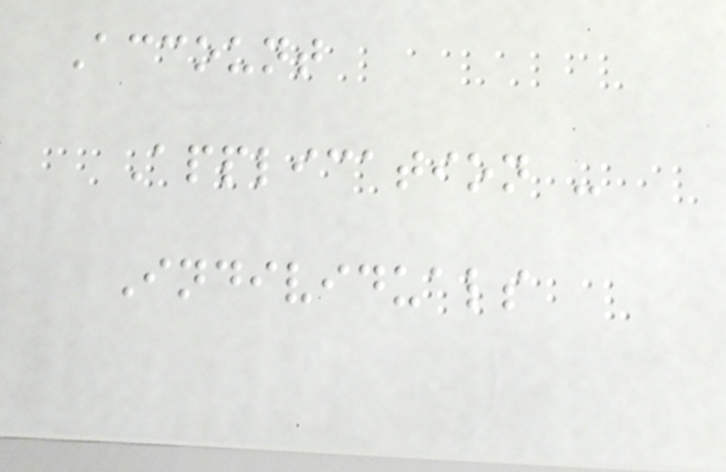Account
Application -
Individuals
